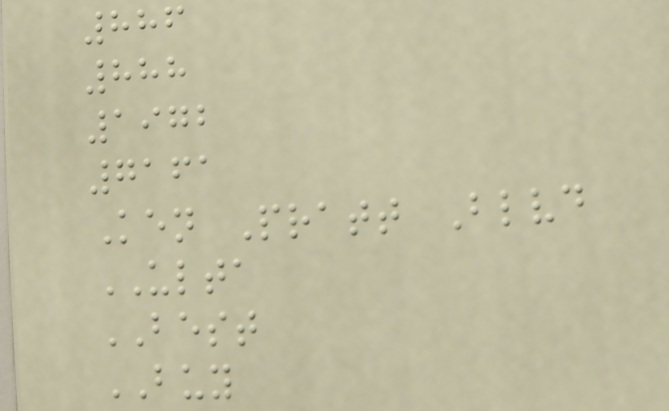886
888
1972
7161
Ken Pratt Blvd
ULTA
BEST
BUY
